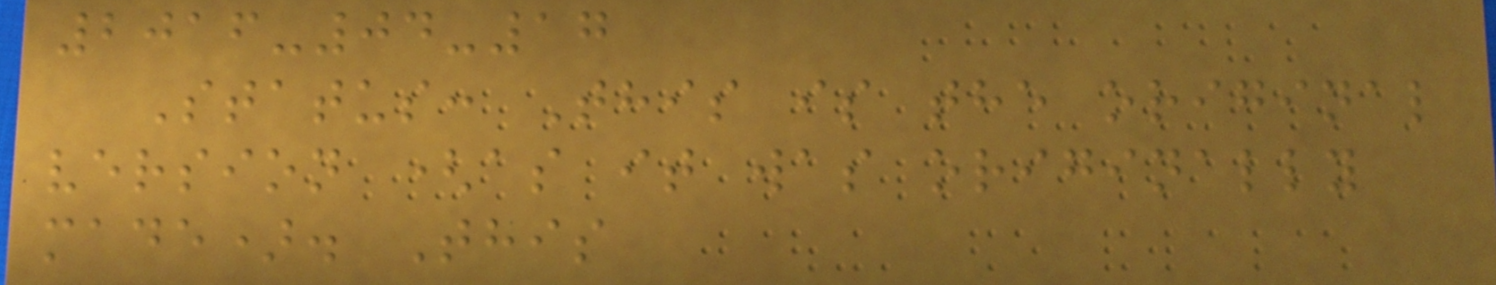2016-04-17
Status: This is the original
version (as it was originally
made). This
